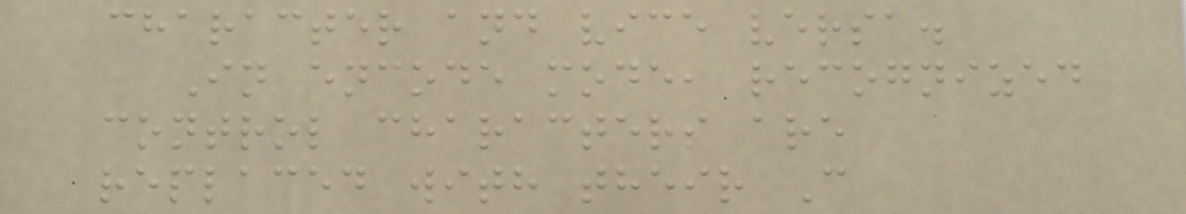character and vice versa.
In encode mode, recognized
control characters are
replaced with their C
